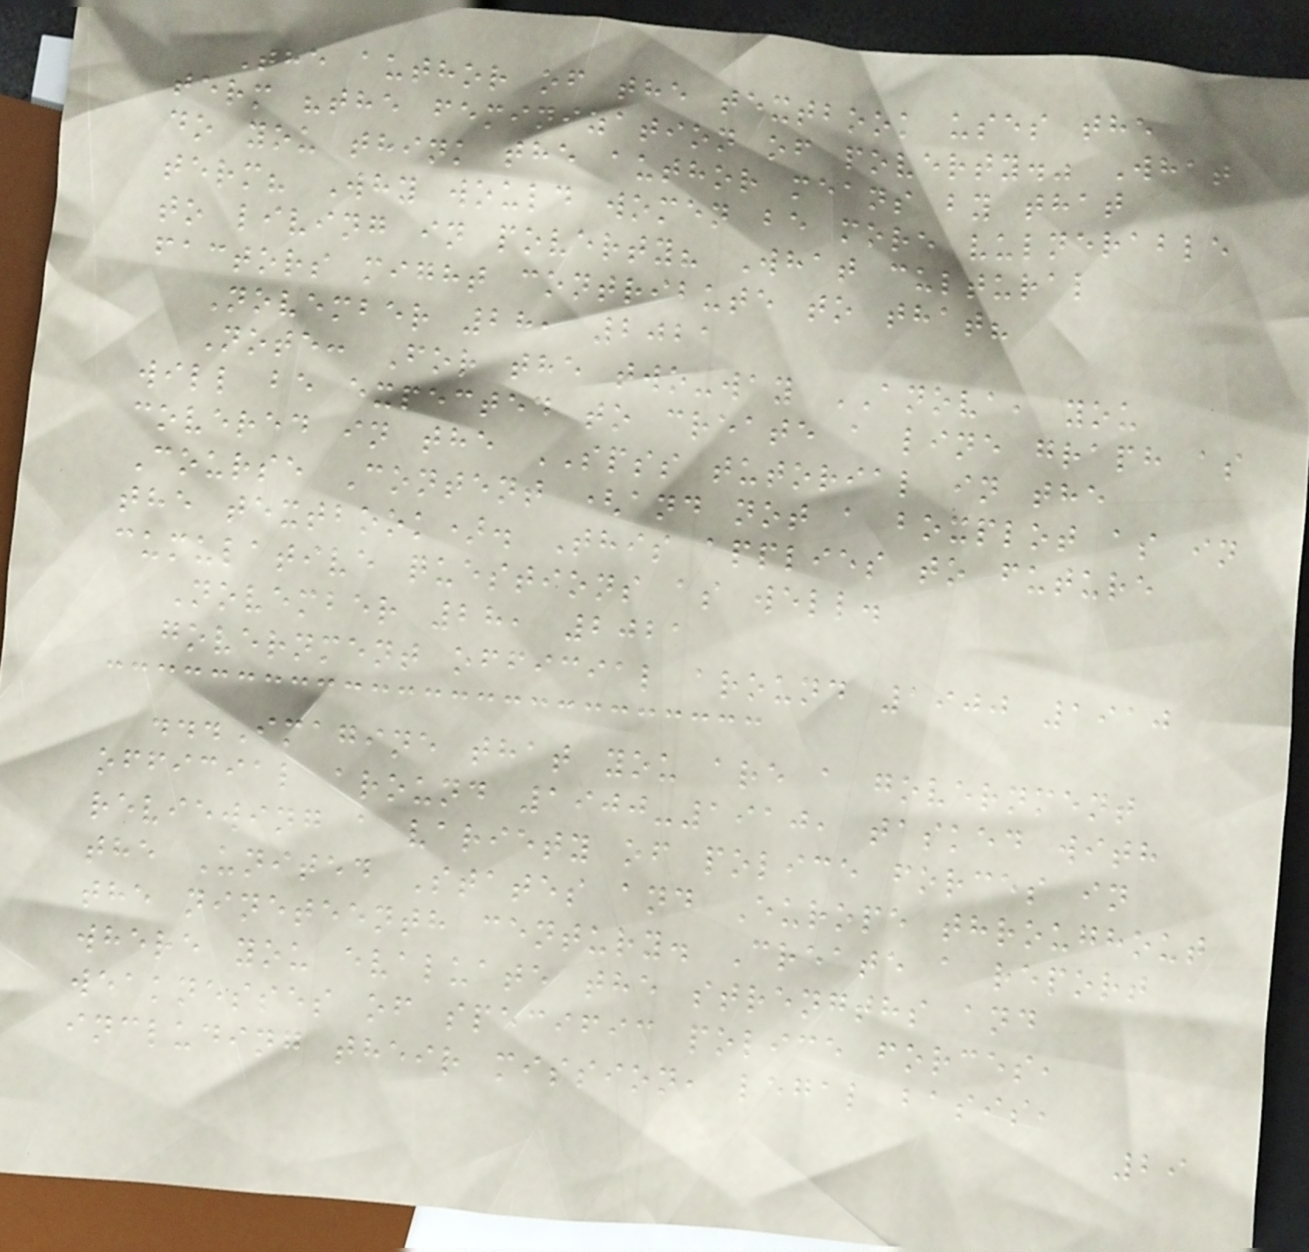The author of the textbook uses the
term "the feminization of poverty." What
do you think the author means by that
term? Why would women be more vulnerable
to living in poverty? What cultural
factors might contribute to that?
November 28, 2021
Note: For the two-way ANOVA, you
will be expected to create a line graph as
covered in the SPSS tutorial in the
Course Content (and not a boxplot as in
the textbook). This applies to future
cumulative questions as well.
November 28, 2021
government official around 1900 1910
...Imagine that you are a government
official around 1900-1910, tasked with
reviewing a variety of police forces in
the United States and Europe throughout
the nineteenth century. Create a report
where you evaluate the strengths and
weaknesses of specific police forces,
including their mission, legal basis,
29
